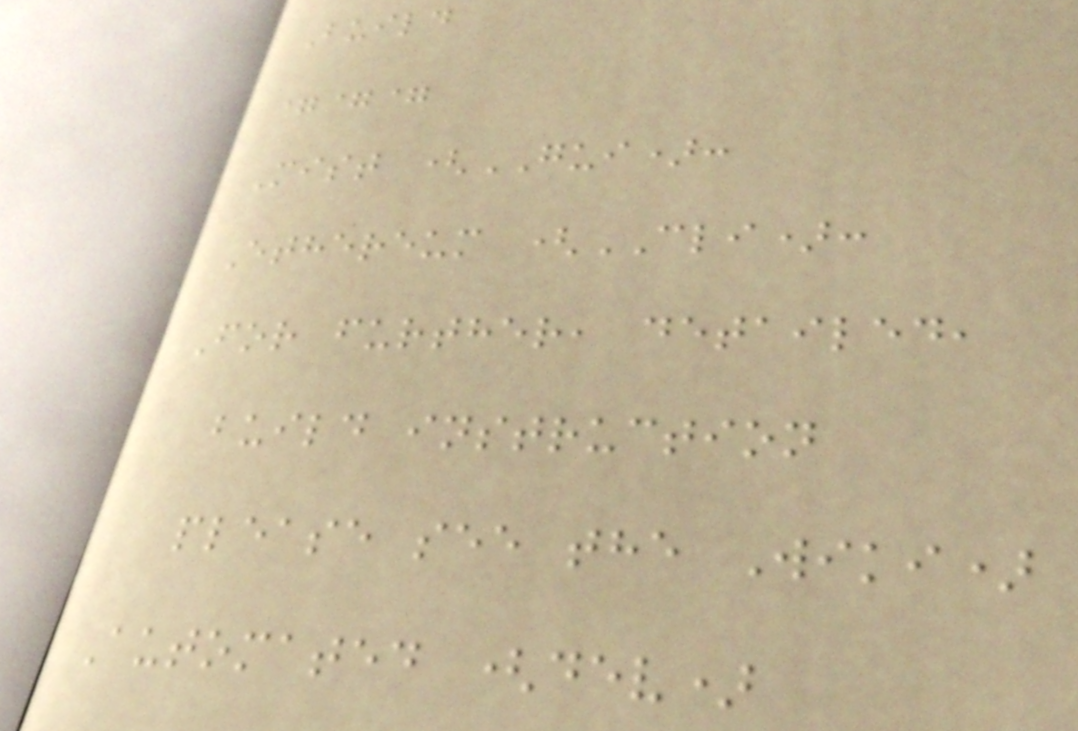Build
===
Mist (GUI):
Ethereum (CLI):
For further, detailed,
build instruction
please see the Wiki)
Automated (dev)
